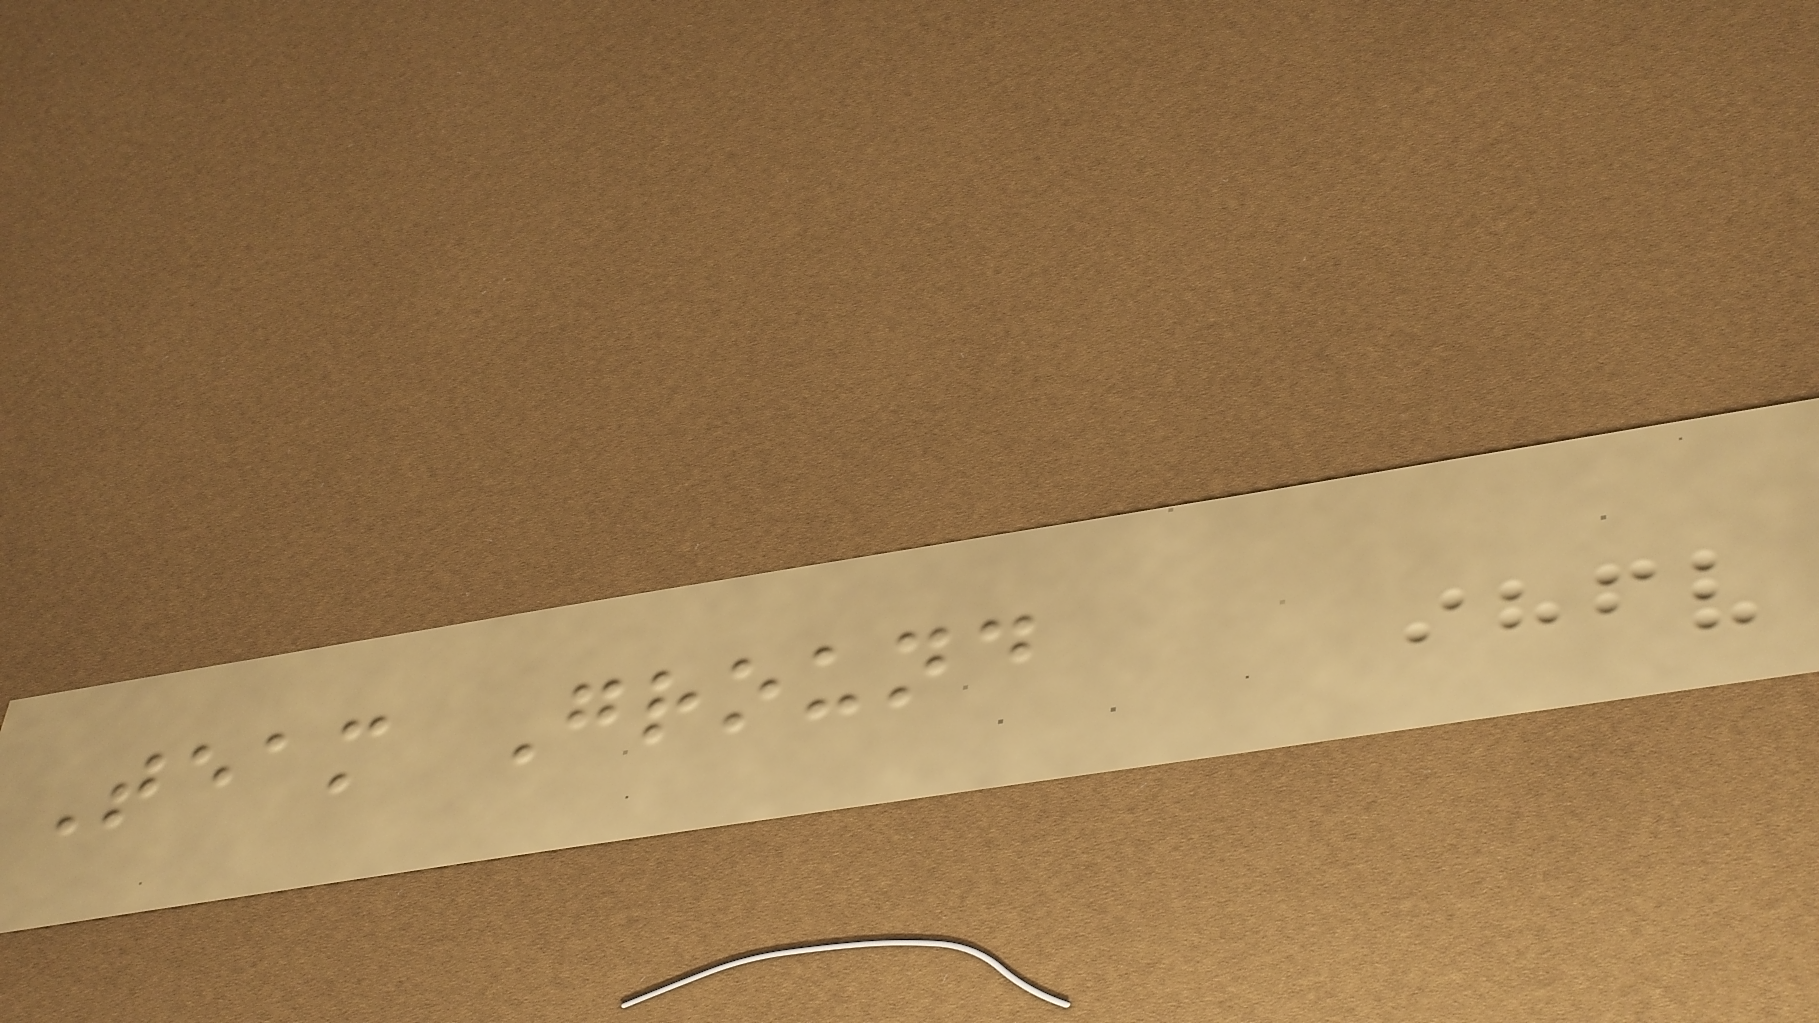Team Ground
